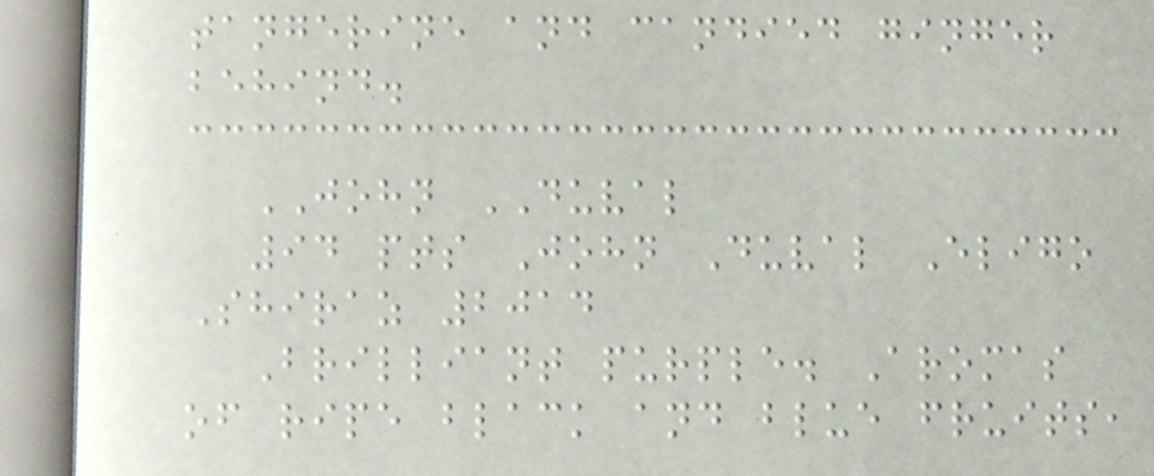tangerine and candied ginger
behind.
JOHN DUVAL
94 pts John Duval Eligo
Shiraz 2014
Brilliant purple. Aromas
of ripe black and blue fruits,
